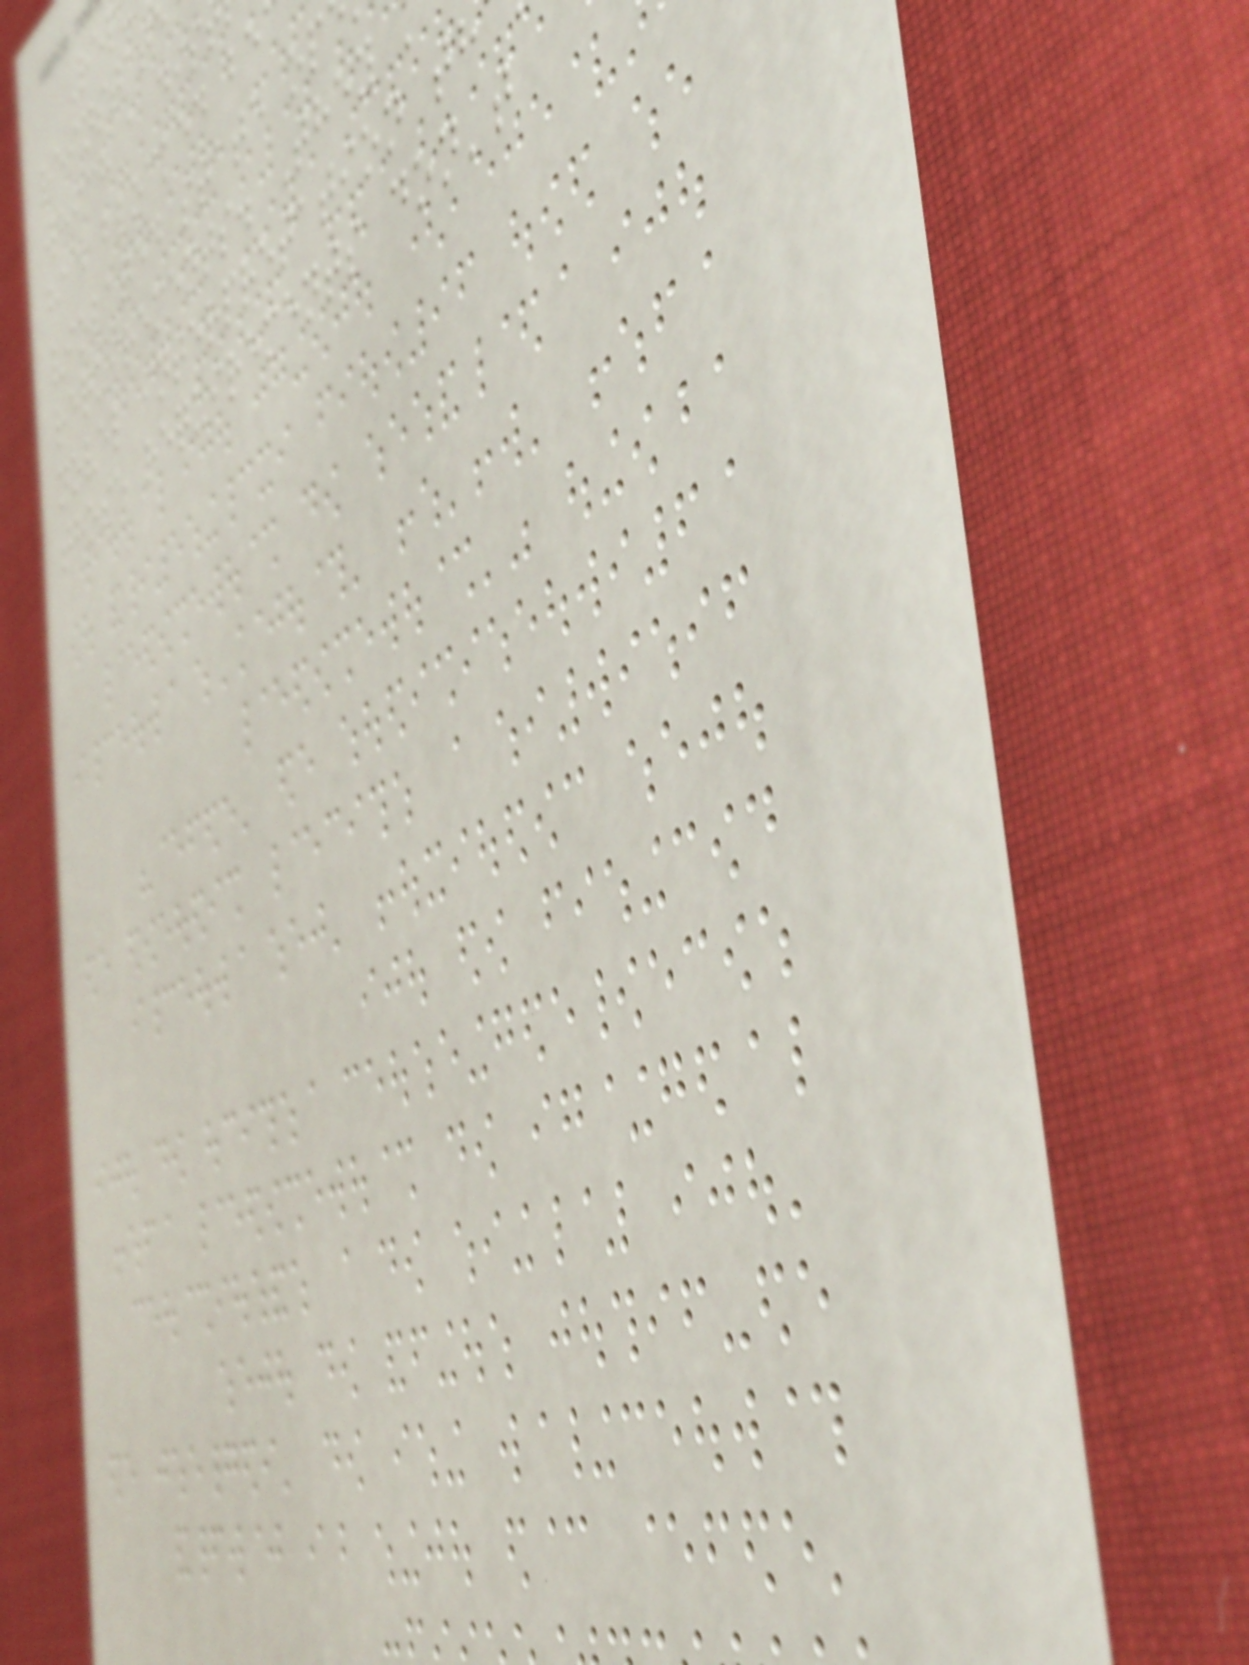reinstat
which a dis
had blocked be
violated state op
requirements. They
novel interpretation th
those requirements don't
